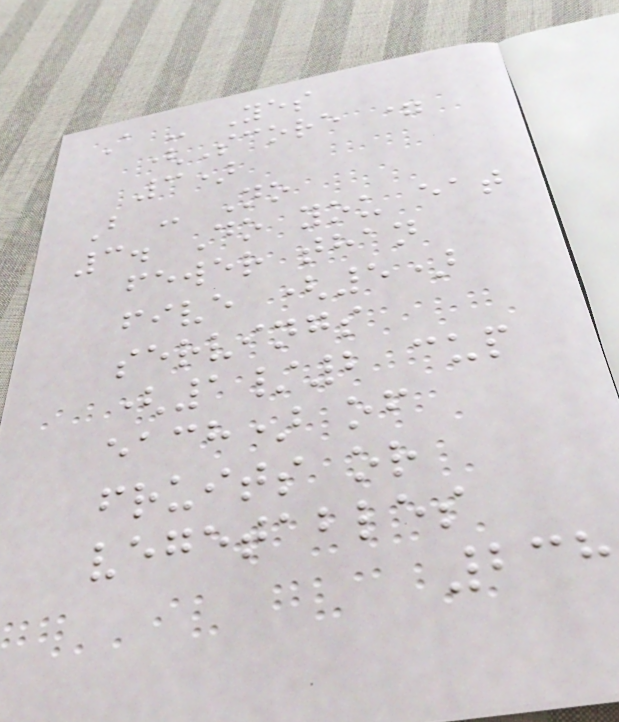A - Yes
(Score =
3)
B - No
3. Do you eat
fewer than
five (5)
servings
(1/2 cup
each) of
fruits or
vegetables
238
